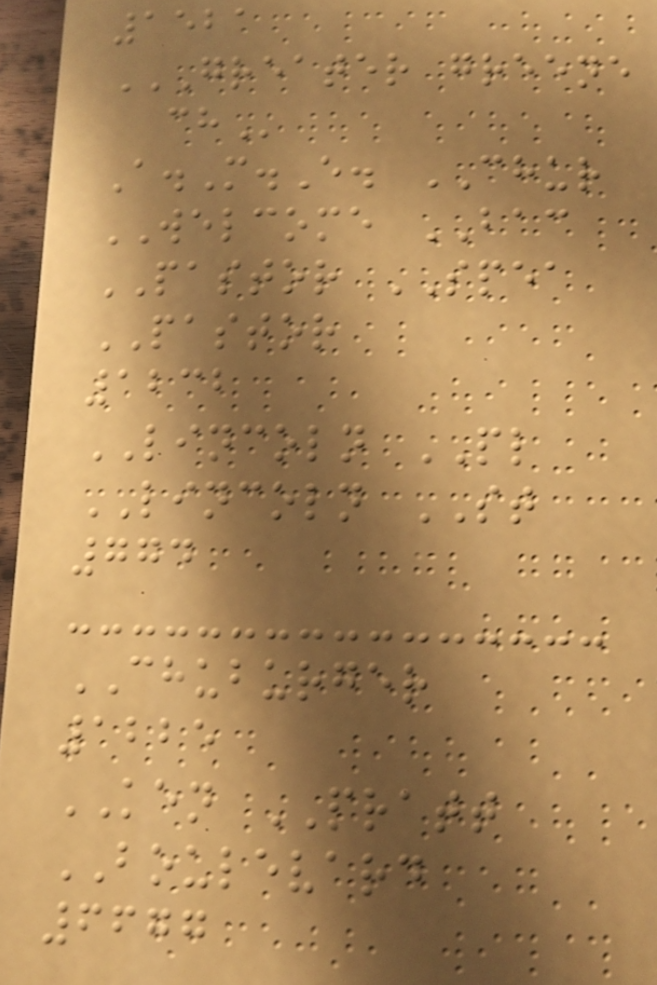1521
GREATER GREENE
CH
A.M.E. CHUR
WELCOME BAC
PASTOR SPEA
PASTOR
1232
LINCOLN PL
LINCOLN ST
774
CHUBURGER
1225
KEN PRATT
BOULEVARD
6677
